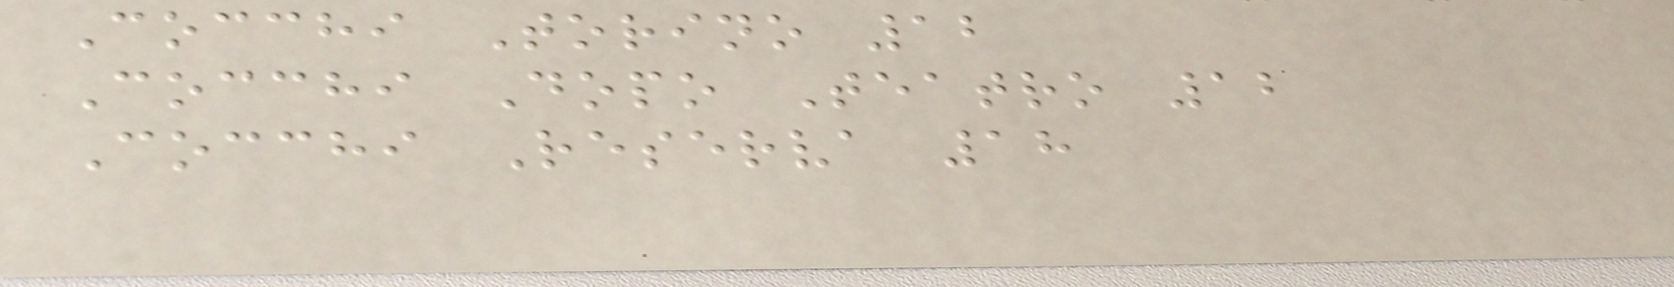Cocchi Torino 12
Cocchi Dopo Teatro 12
Cocchi Reserva 18
